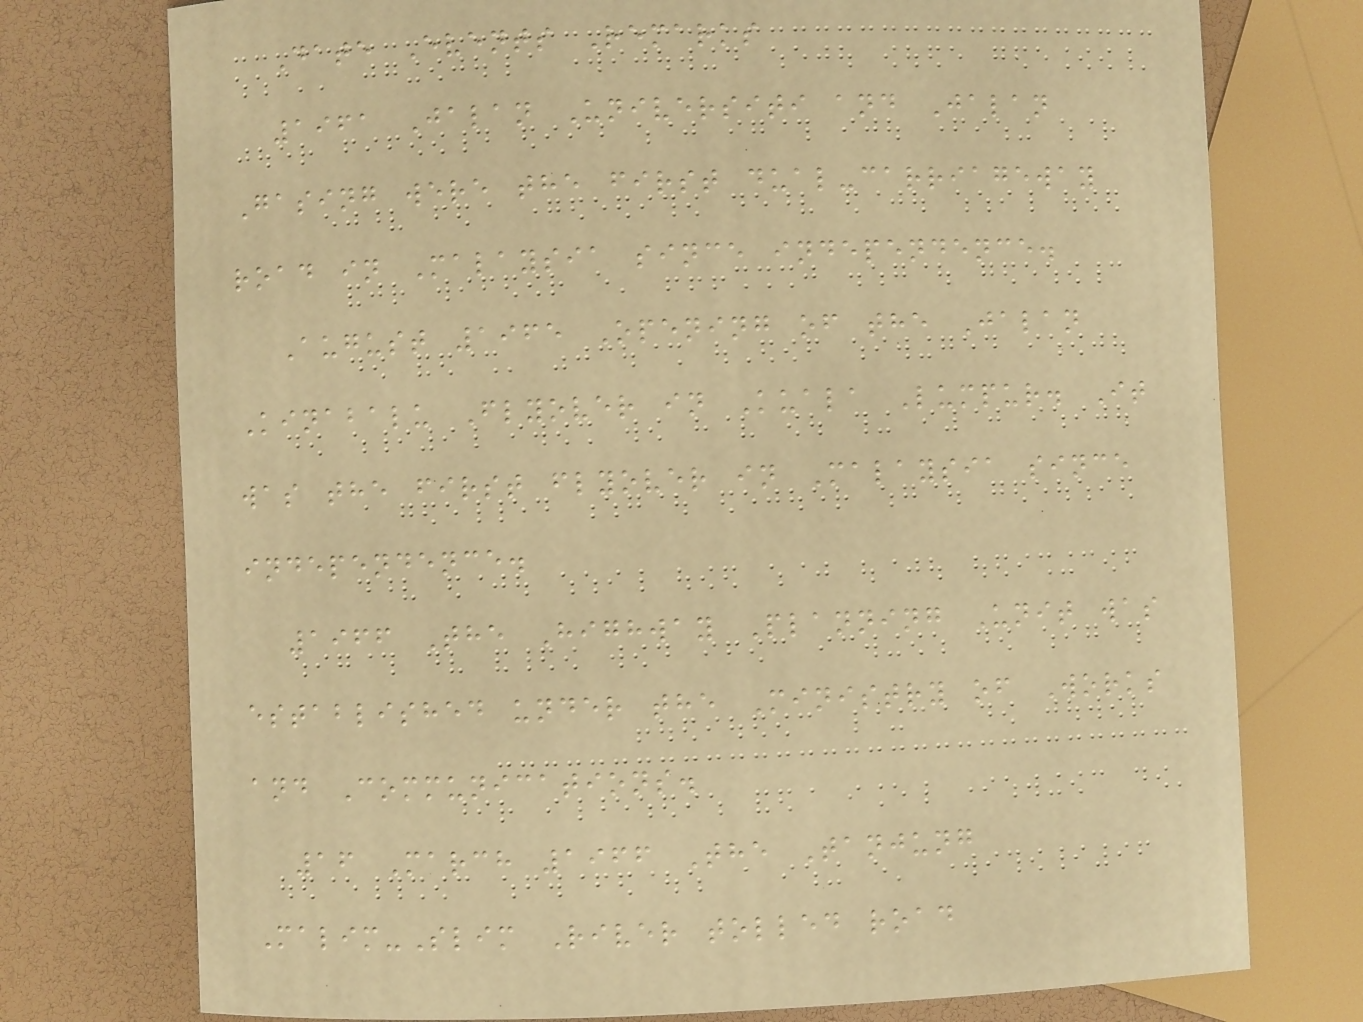Date Events Remarks
1961 Jalan Universiti and Jalan
Gasing were the first dual-carriageway
road in Malaysia since independence.
August 1965 Opening of the Jalan
Kinabalu Flyover in Kuala Lumpur. It
was the first flyover in Malaysia since
independence.
1966 The Highway Planning Unit was
established under the Ministry of Works
and Communications.
16 March 1966 The Tanjung
Malim-Slim River tolled road
